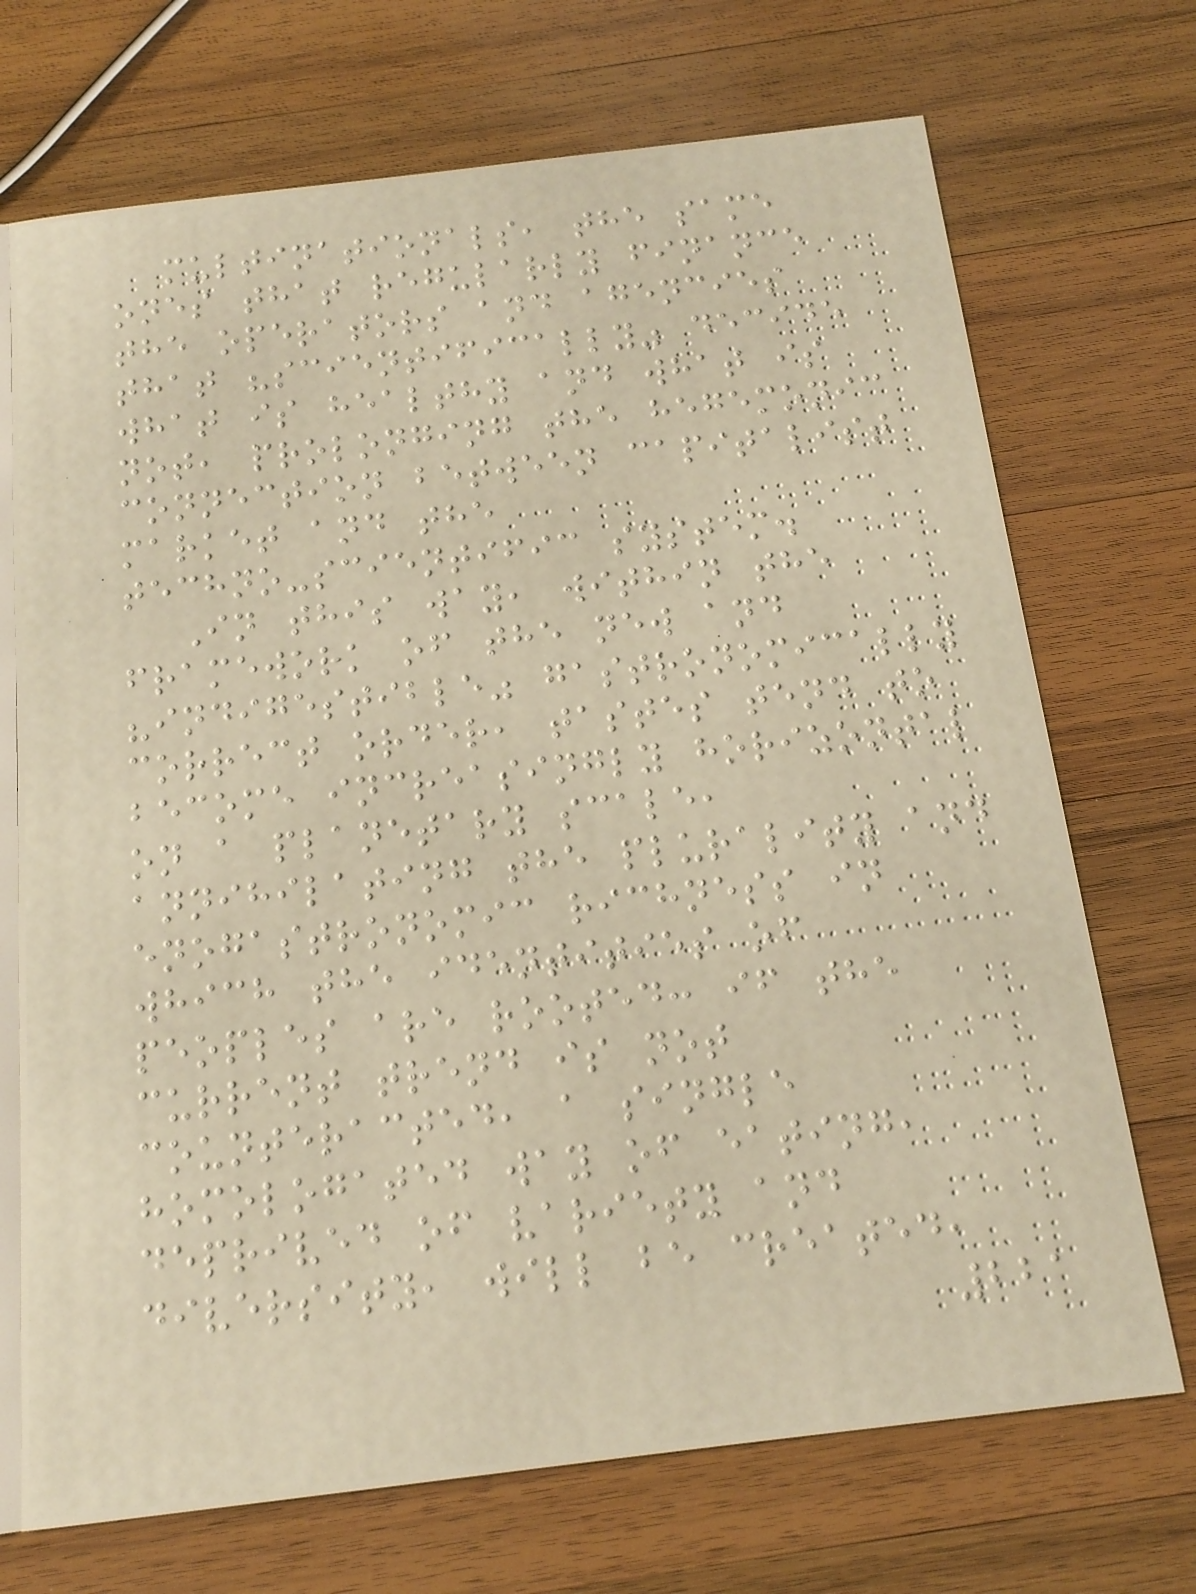multinationals, the same
ones that regularly finance
the operators and agencies
that "scientifically" decide
what is healthy and what is
not, prolonging the hegemonic
connection between capitalist
market and the
techno-scientific system.
In this way, within the
framework of the new and
"indigestible" gastronomically
correct order, tastes tend to
become increasingly horizontal
on a planetary scale,
annihilating the plurality and
enogastronomic richness in
which the identities of
peoples are rooted: if the
current trend is not
counteracted, a single
homologated way of eating,
deprived of variety and
diversity, will be created,
221
